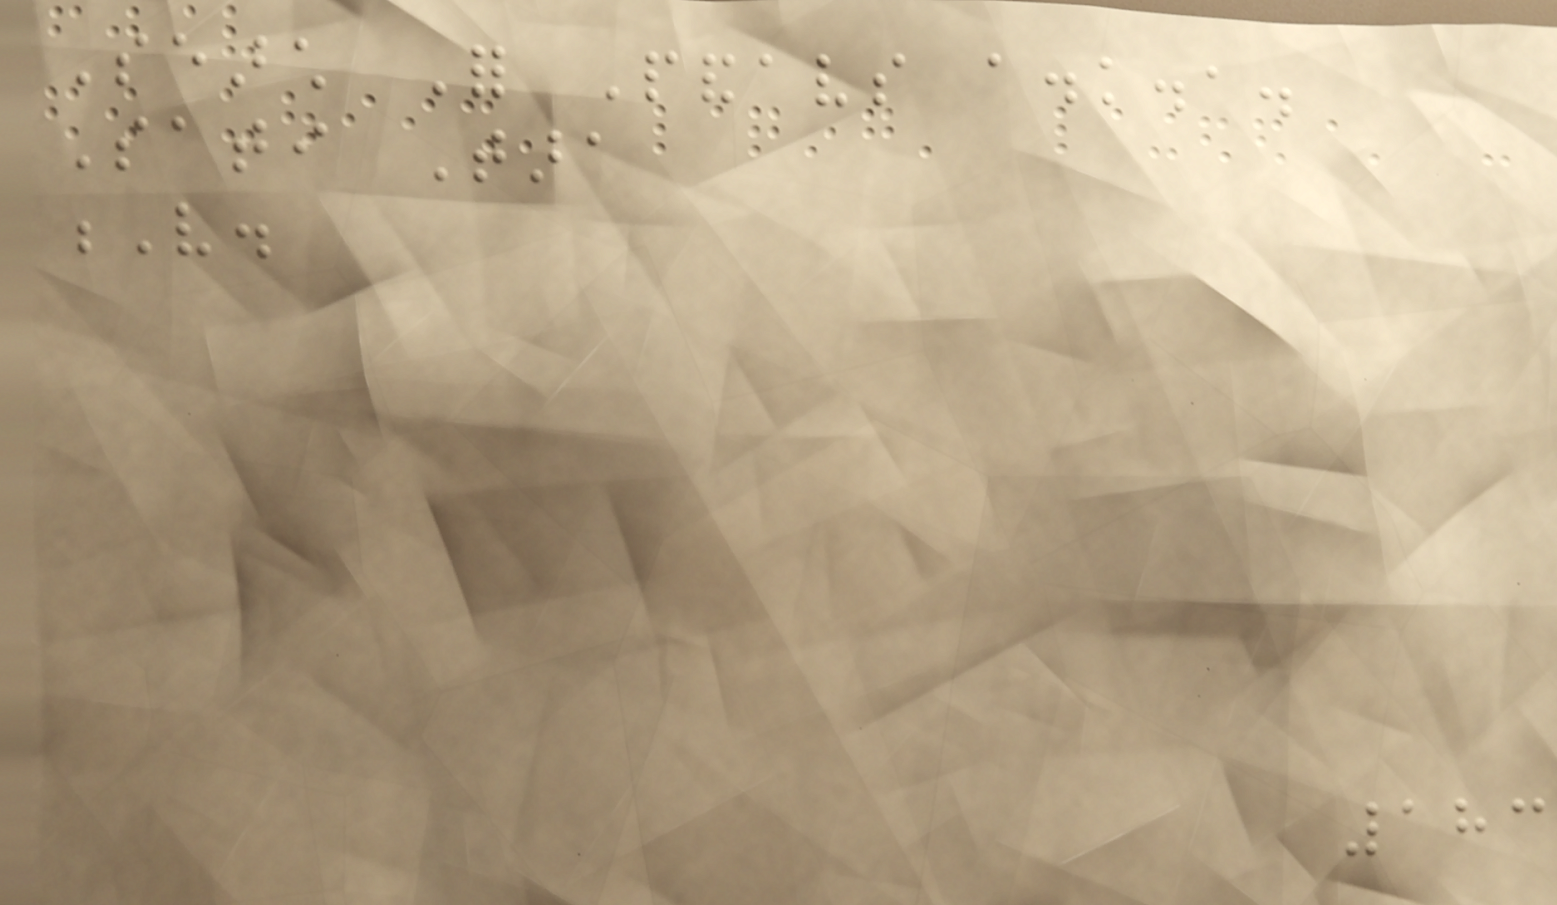Search For Pandavs a.k.a.
Sati Tara
V.
183
